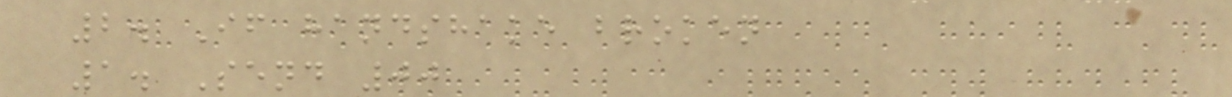2. If handshake broken
1. Send 00
